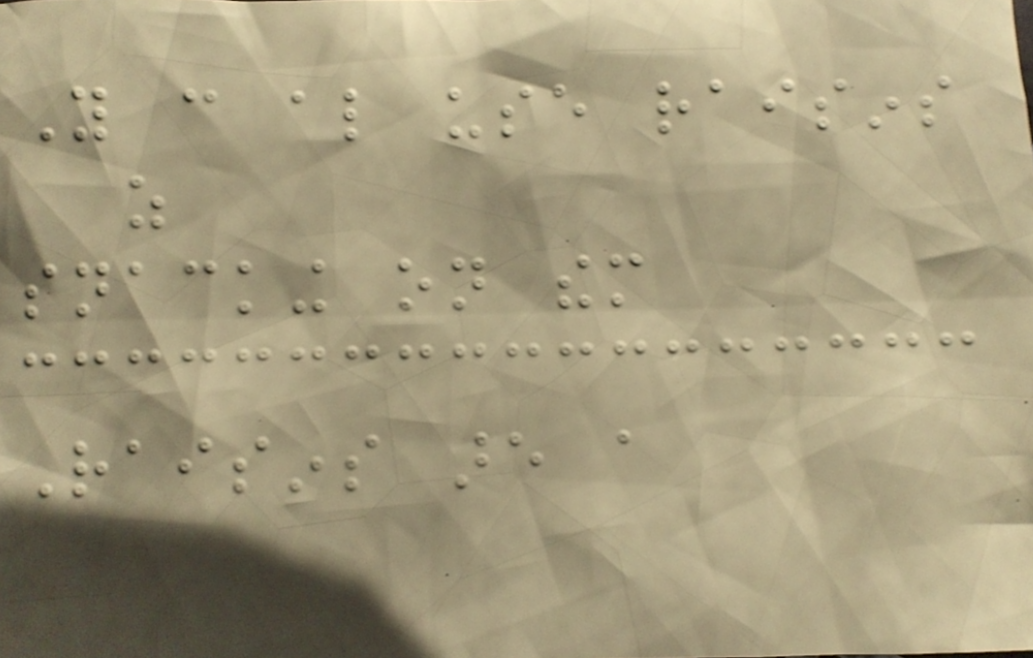You can also use raisins
as
snacking on them
Raisins are a
